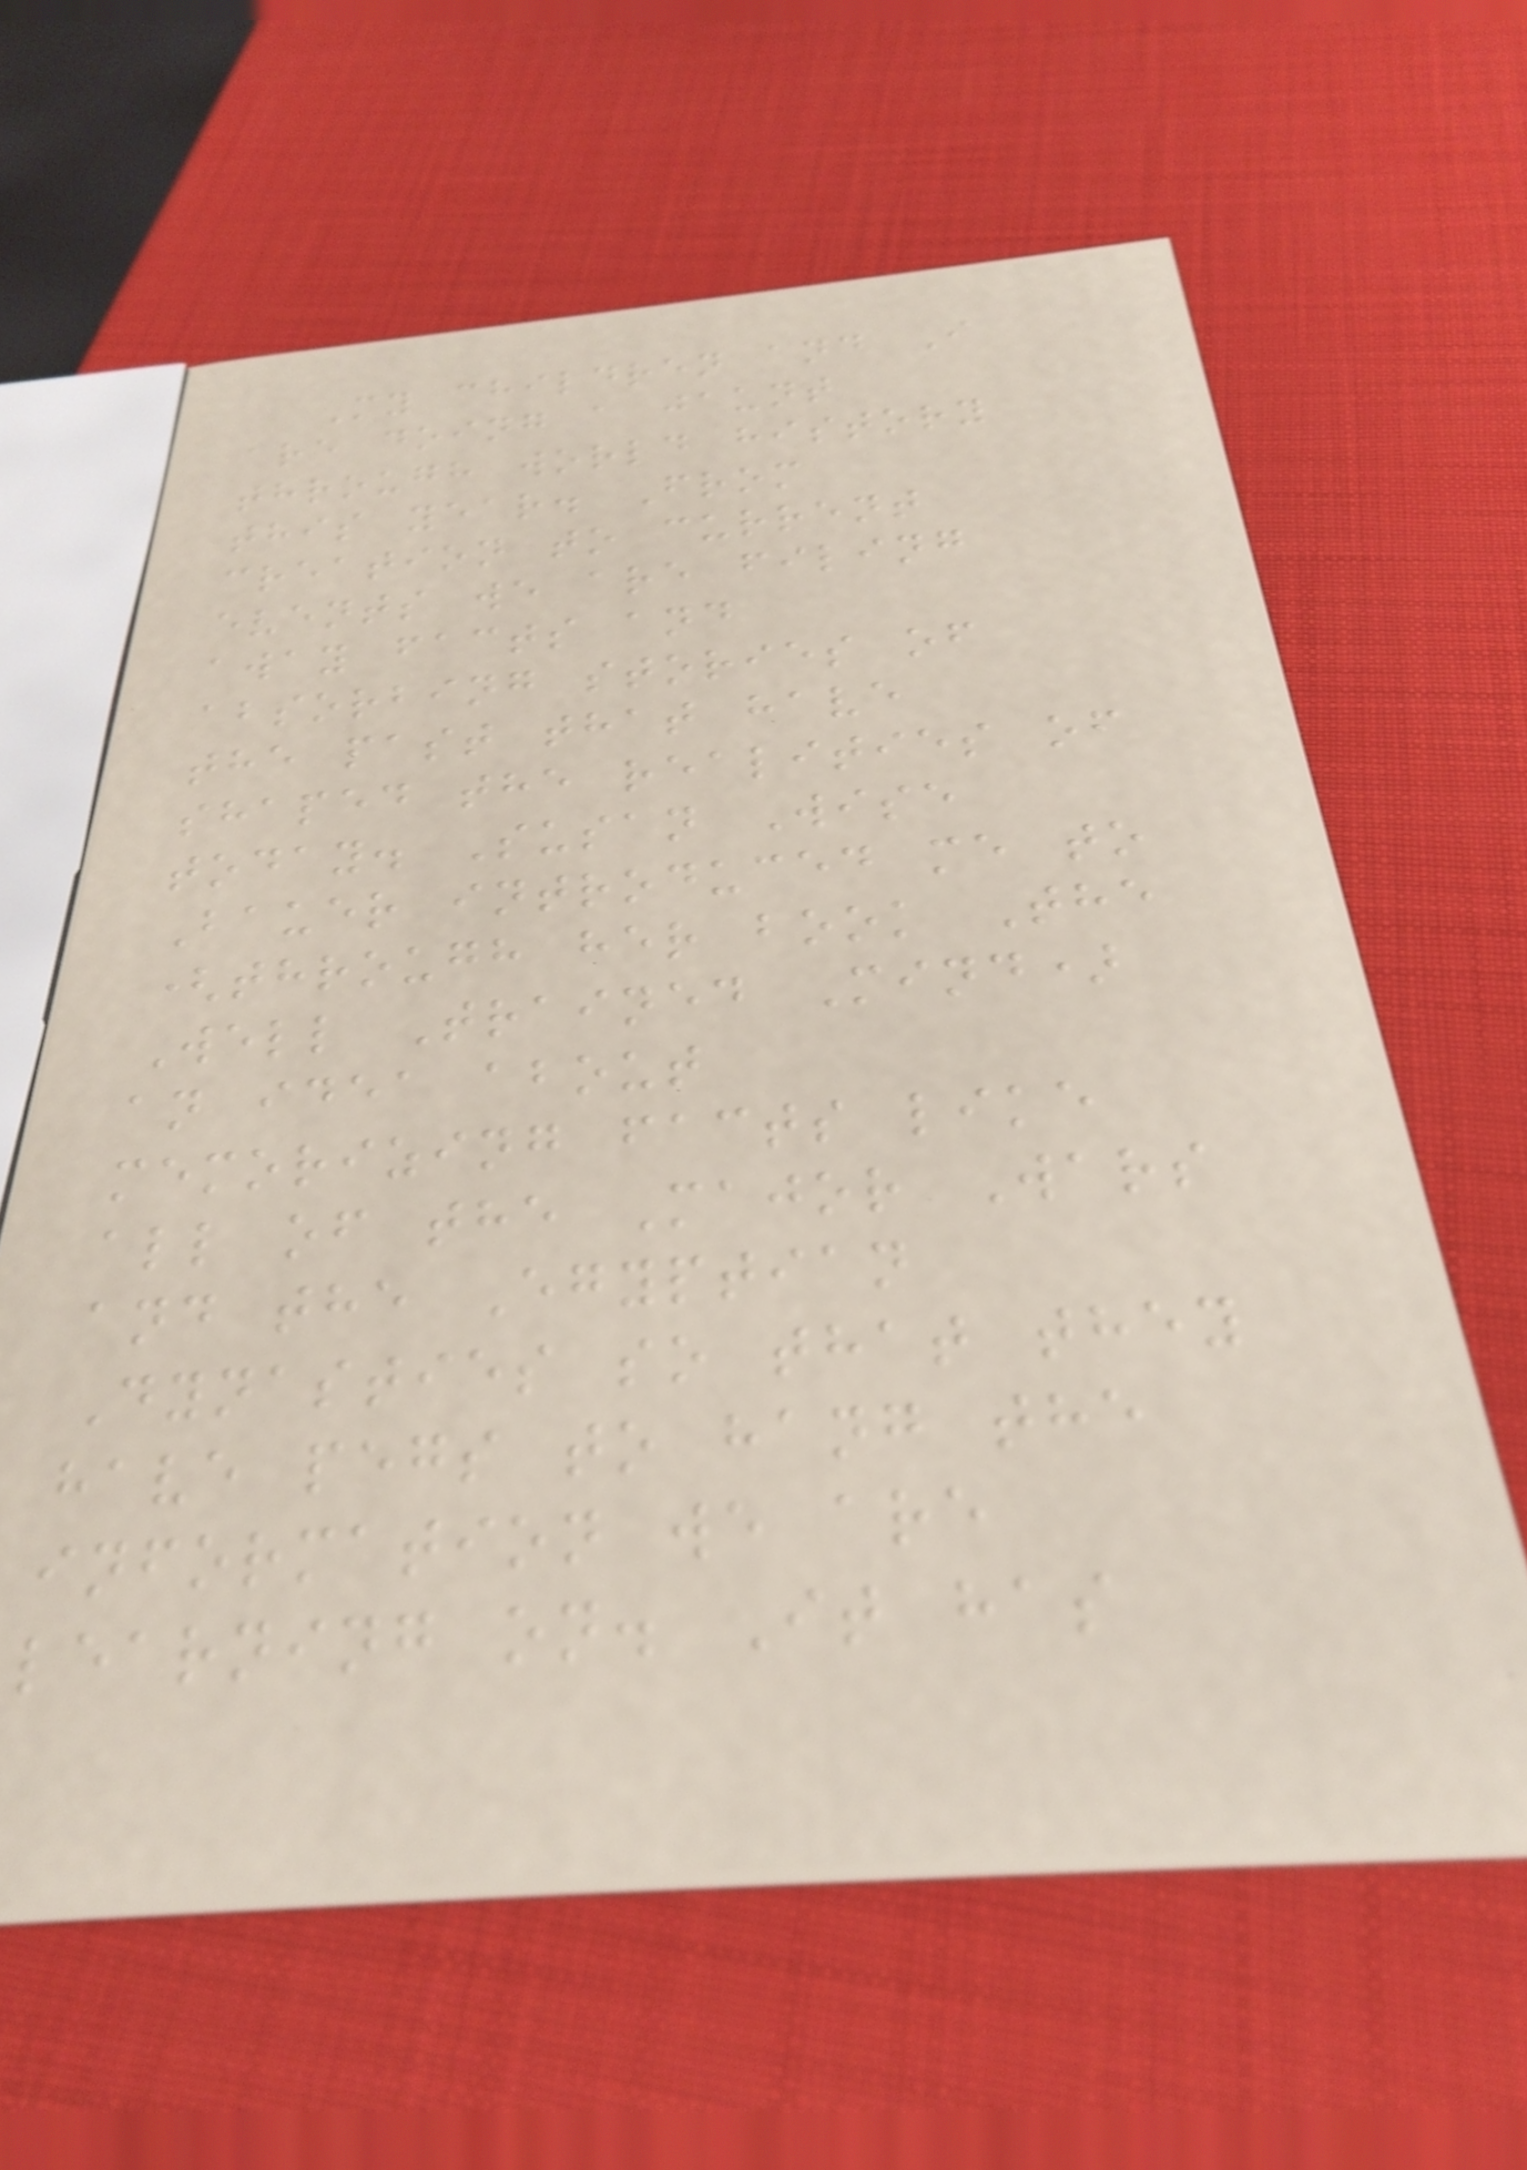My children and I
are doing a jaunt
through world history
this year. From
creation to current
events we are filing
away facts and
absorbing stories of
the past that have
shaped the realities of
today. Susan Wise
Bauer introduced me to
(through her book The
Well Trained Mind)
an idea about
memorizing facts like
all of the Major Wars
and the Egyptian
Dynasties so that they
have pegs to hang the
information we are
learning on. It has
